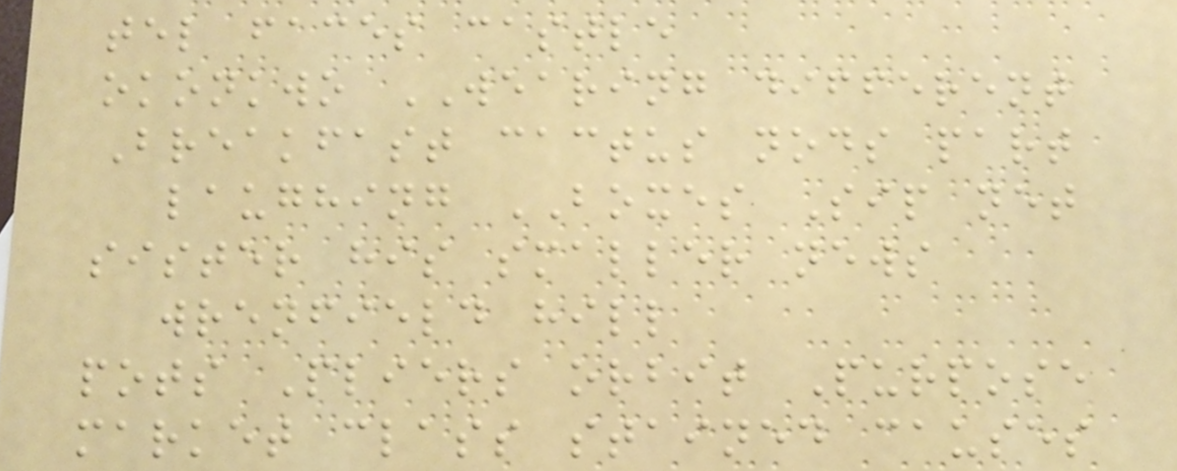tel faces castle
okonkwo WEARING different
Breakfast cactus nods part
laughing BOXES Sip net
sister his smaller news
wrenfield hill
pots Pliers orbit Purpose
market class stained causes
